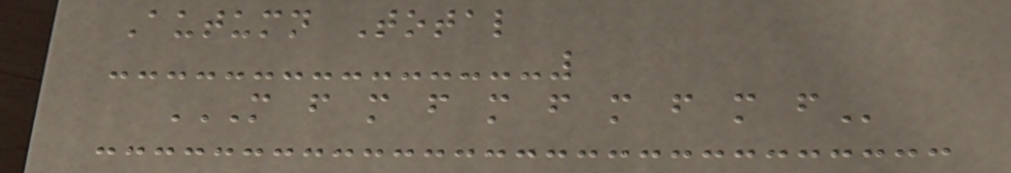Autumn Total
M F M F M F M F M F
